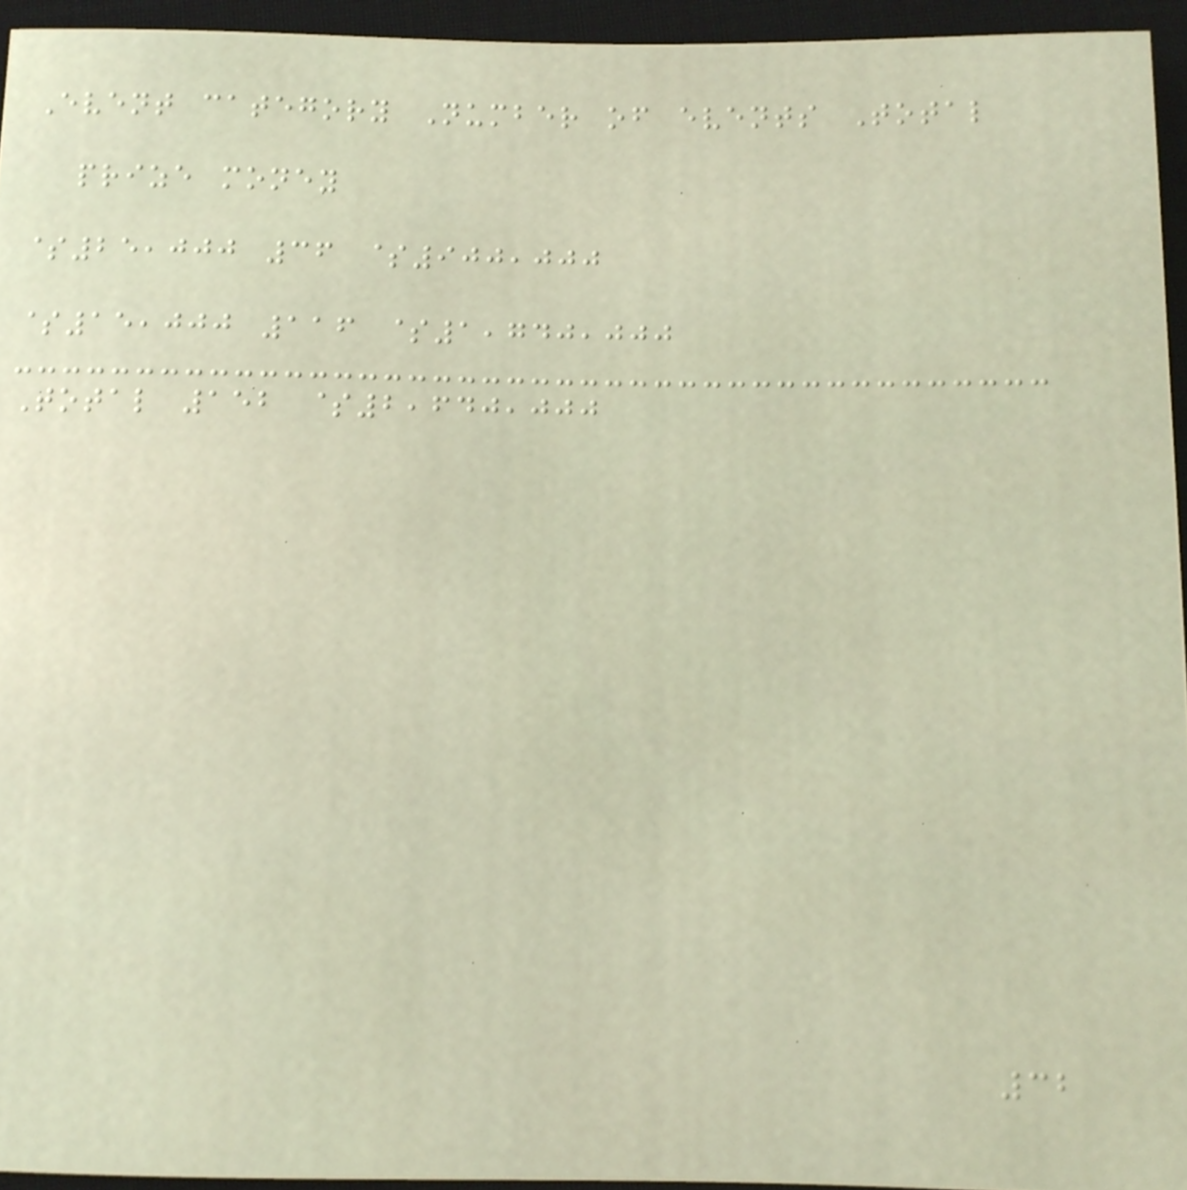Event category Number of events Total
prize money
$25,000 36 $900,000
$15,000 116 $1,740,000
Total 152 $2,640,000
32
